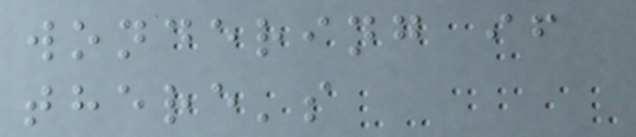wondering if
there's
